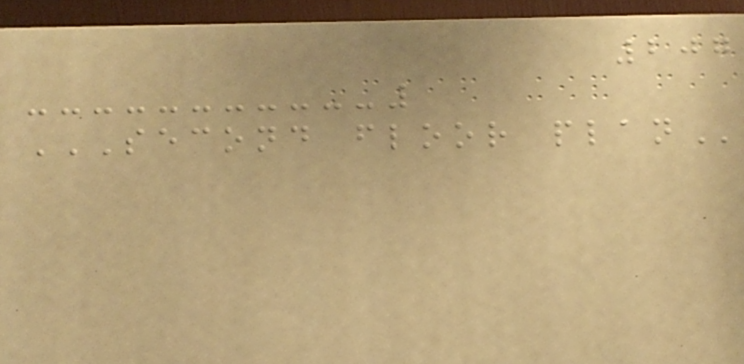207
SECOND FLOOR PLAN
